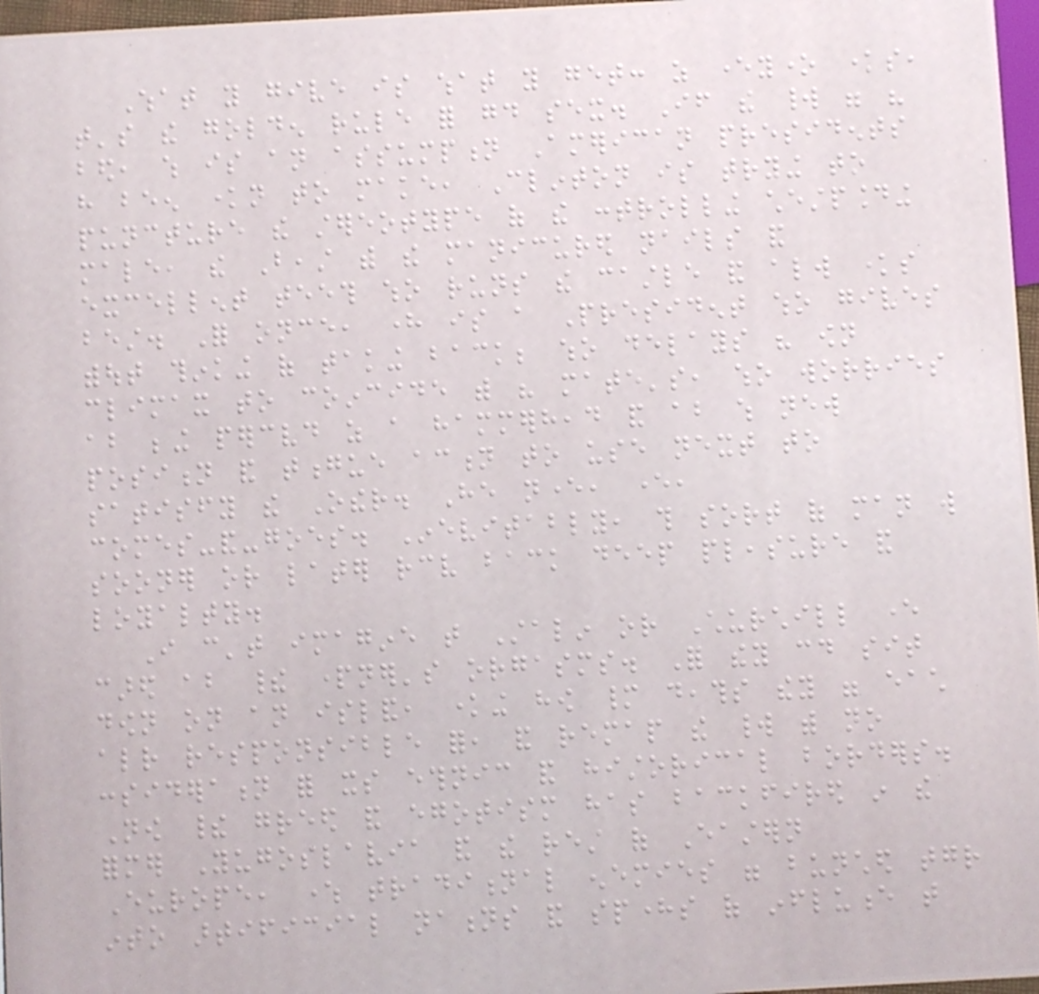What you give is what you get: as everyone knows,
that's the golden rule for good sex. If the world were his
bed, which is an assumption American presidents
have been known to make, Clinton is trying to
puncture the stereotype of the controlling chestpounding
male, the Beast with the manicured nails and
excellent teeth who runs the castle and always knows
best. For once, here is a President who gives
without thinking of taking back; who delays his own
climax to coincide with his mate's, who worries
about being perceived as a hammerhead and about which new
position and tongue action to use next to
satisfy the Other. He never, ever,
comes-and-goes. Inevitably, this sort of man will
sooner or later receive back deep pleasure and
loyalty.
I can't imagine that Stalin or Churchill ever
cared about their partner's orgasms. For they could sit
down on an island, knowing how many deaths they were each
already responsible for, and remap the world with no
consideration for its ethnic and historical borders.
Now their greed and egotism has backfired in the
former Yugoslavia and the rest of Eastern
Europe, where traditional enemies were bunched together
into artificial nations and spheres of influence that
